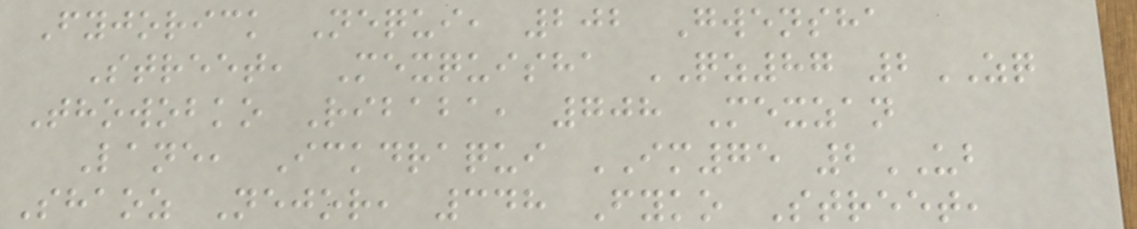Fyjorick Nequi, 202 Gwensha
Street, Mexquisha QZ87 2ZQ
Thowobko Ribaba, 708 Mexzan
Lane, Ickdraqui IM75 2UB
Shaoz Nejor, 348 Fyko Street,
